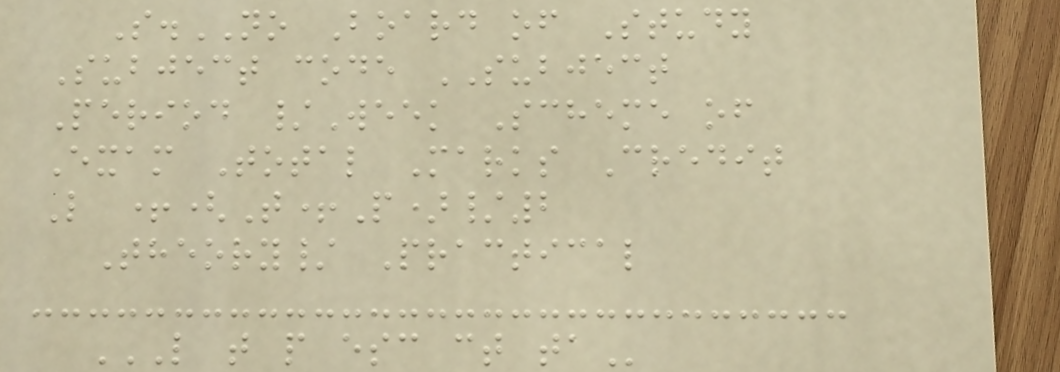S.NO Board of Study
Subject code SUBJECT
Period /Week Scheme of
Exam Total Marks Credit
L +(T+P)/2
Theory/ Practical
L T P ESC CT TA
